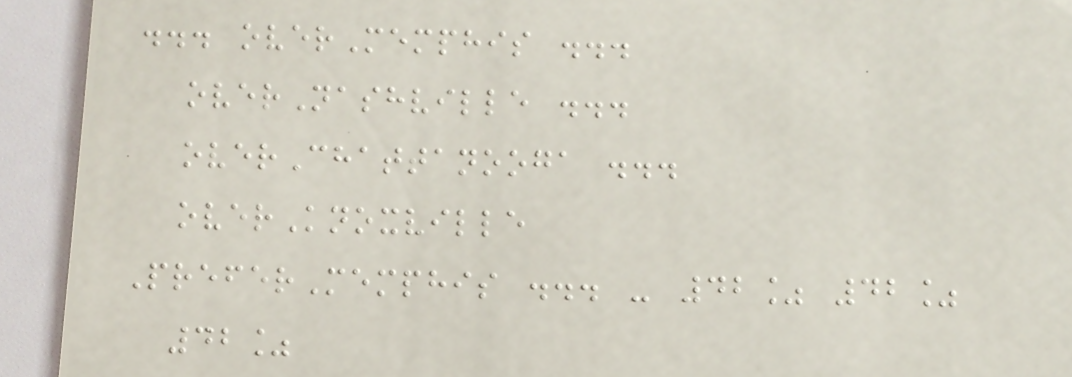... overMemphis ...
overNashville ...
overChattanooga ...
overKnoxville
PreferMemphis ... - 42% 42%
42%
